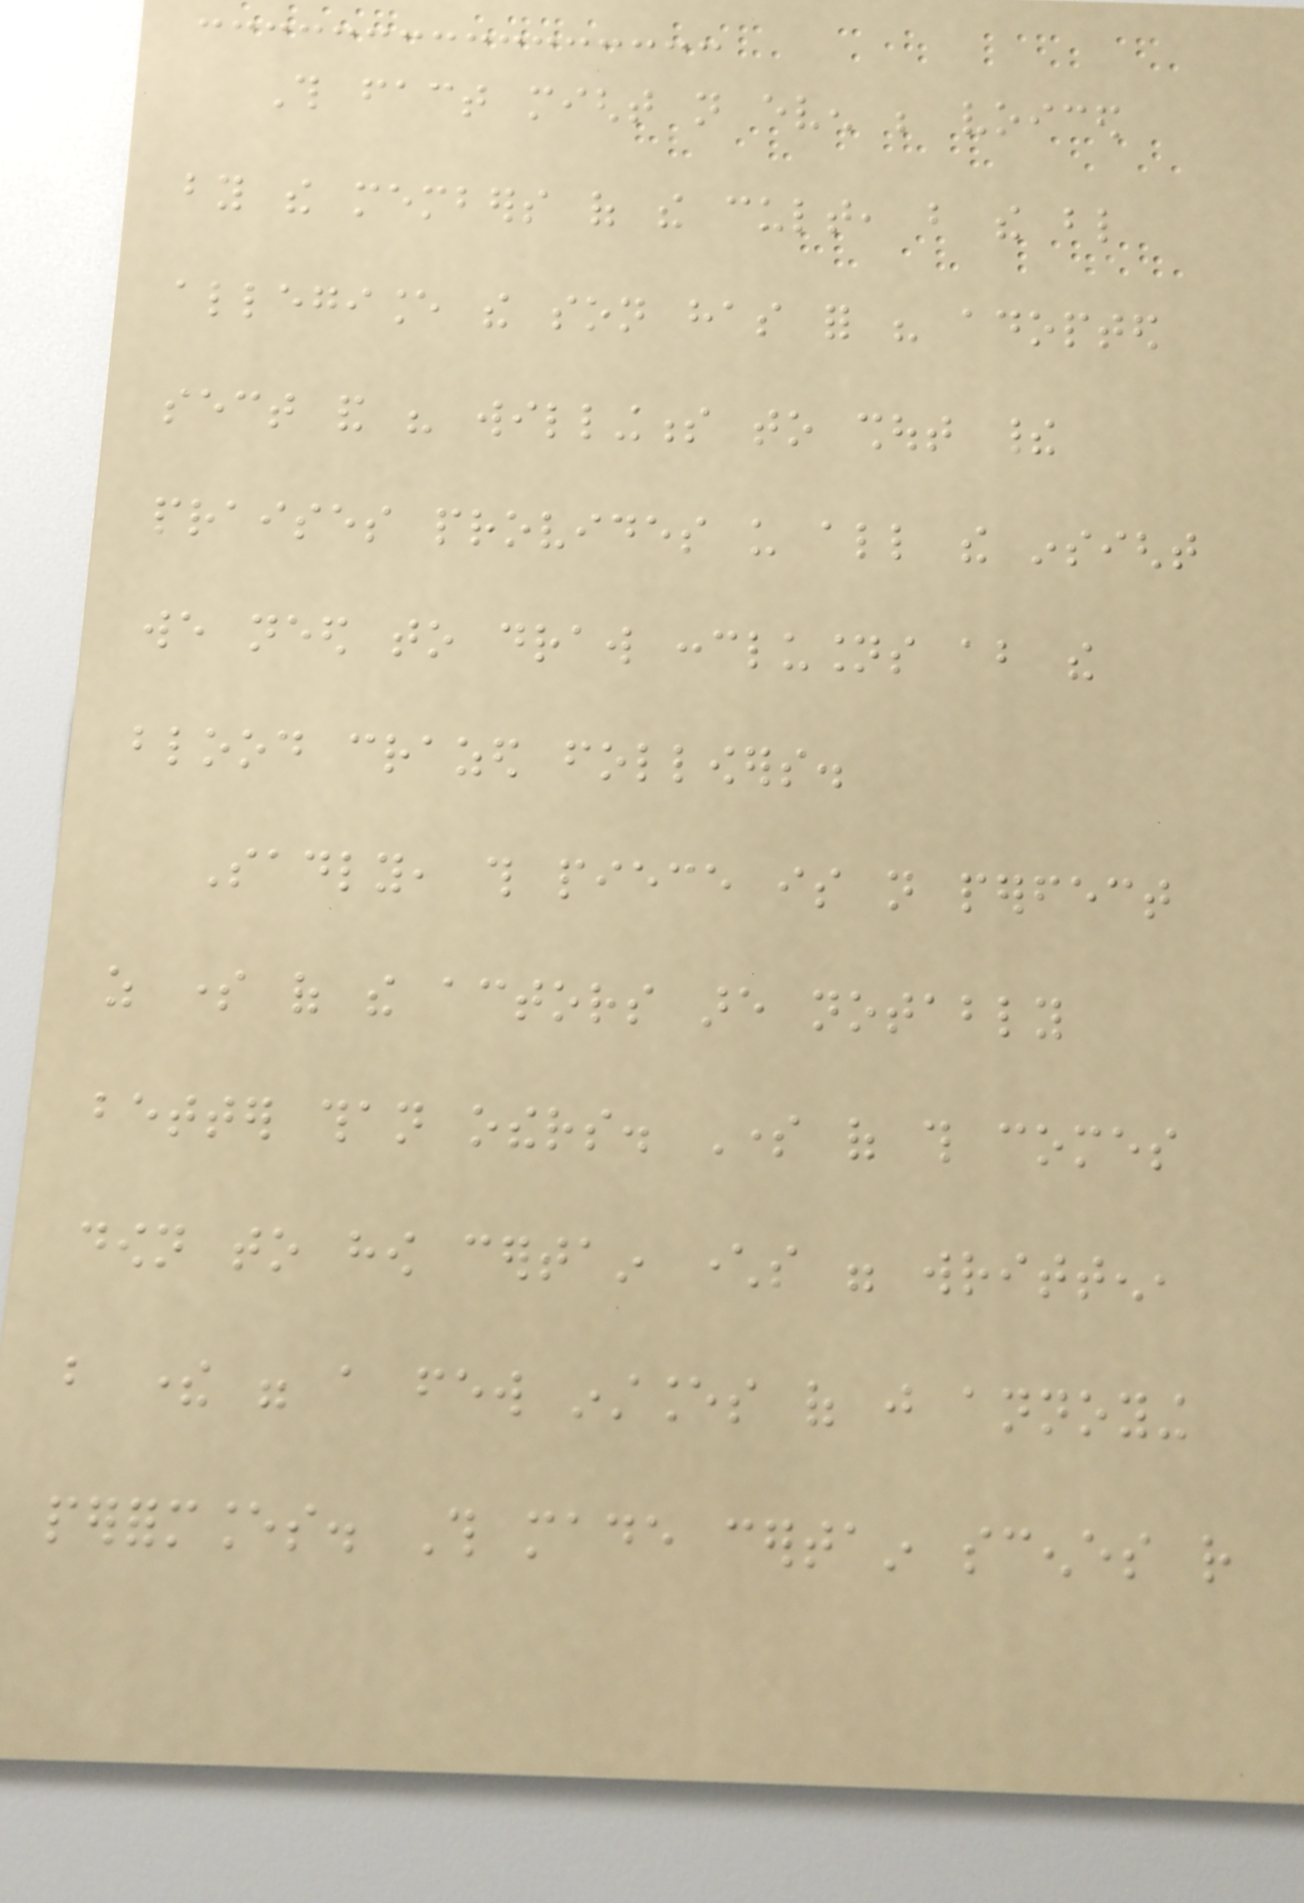This fact might not even be voiced
by the members of the cult, but the blind
allegiance the son has for his adopted
sect and his willingness to shout their
praises provides us all the insight
we need to draw conclusions about the
blood crazed followers.
Sadly, this piece is not perfect
as some of the actors are notably
better than others. Some of this comes
down to how certain characters were written,
but there were a few instances of just annoying
performances. This made certain scenes rather
